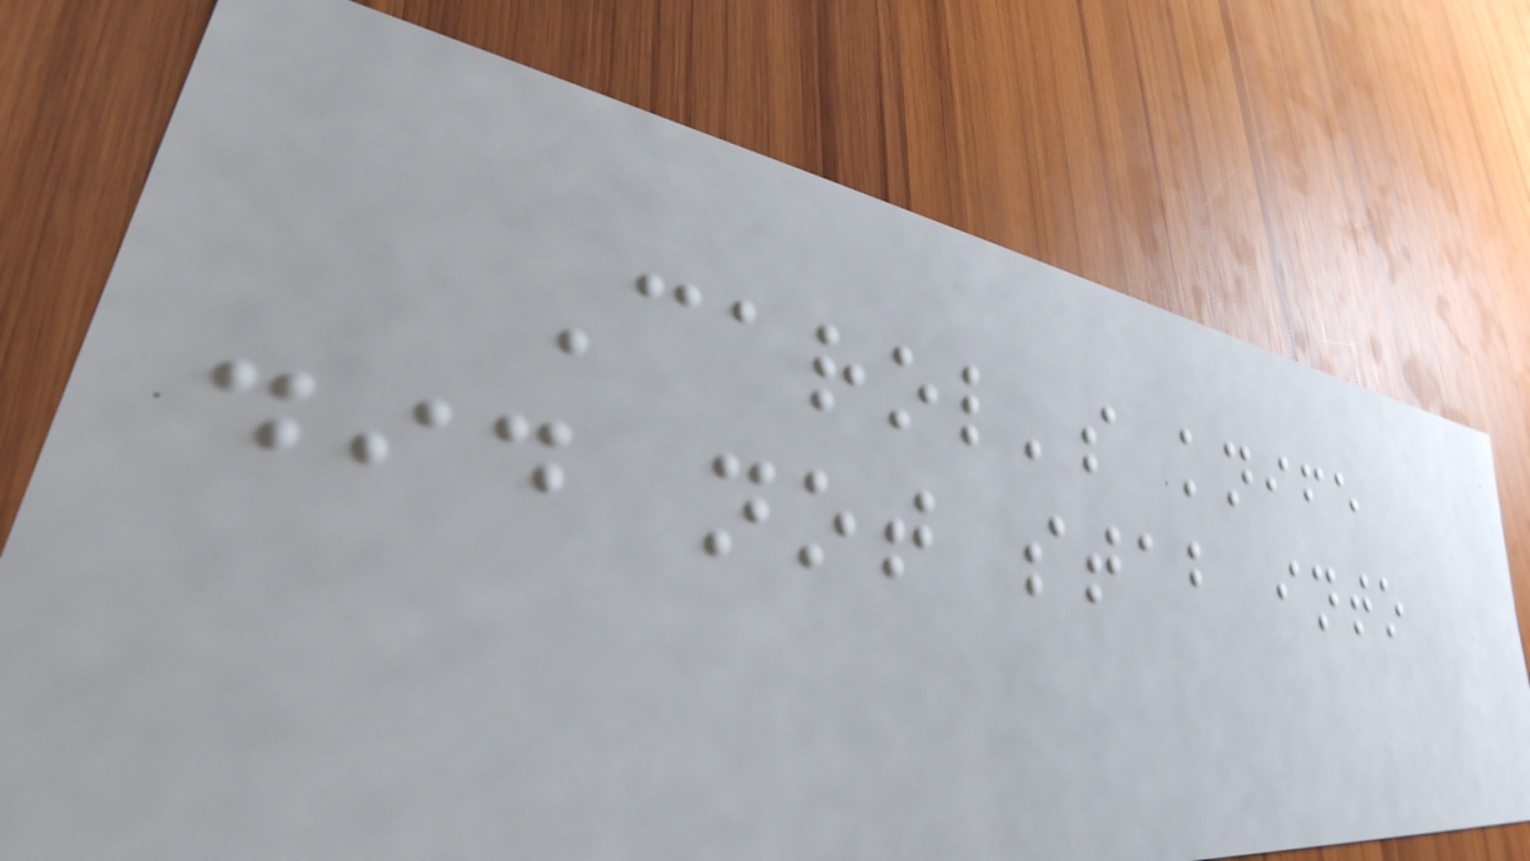Carol's knife
did not stab into
